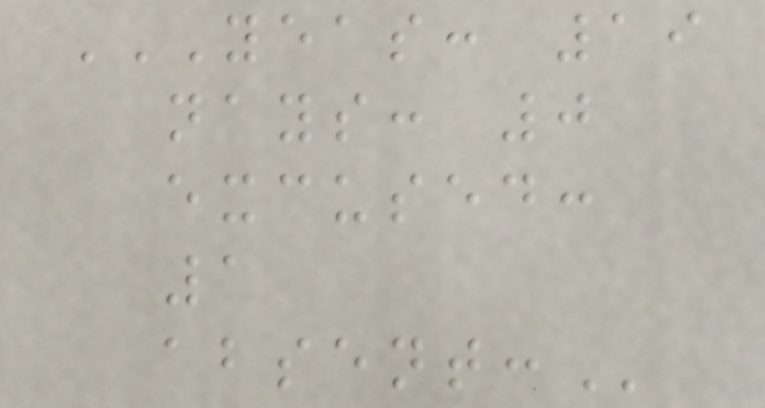YEAS: 19
NAYS: 0
EXCUSED:
1
ABSENT:
